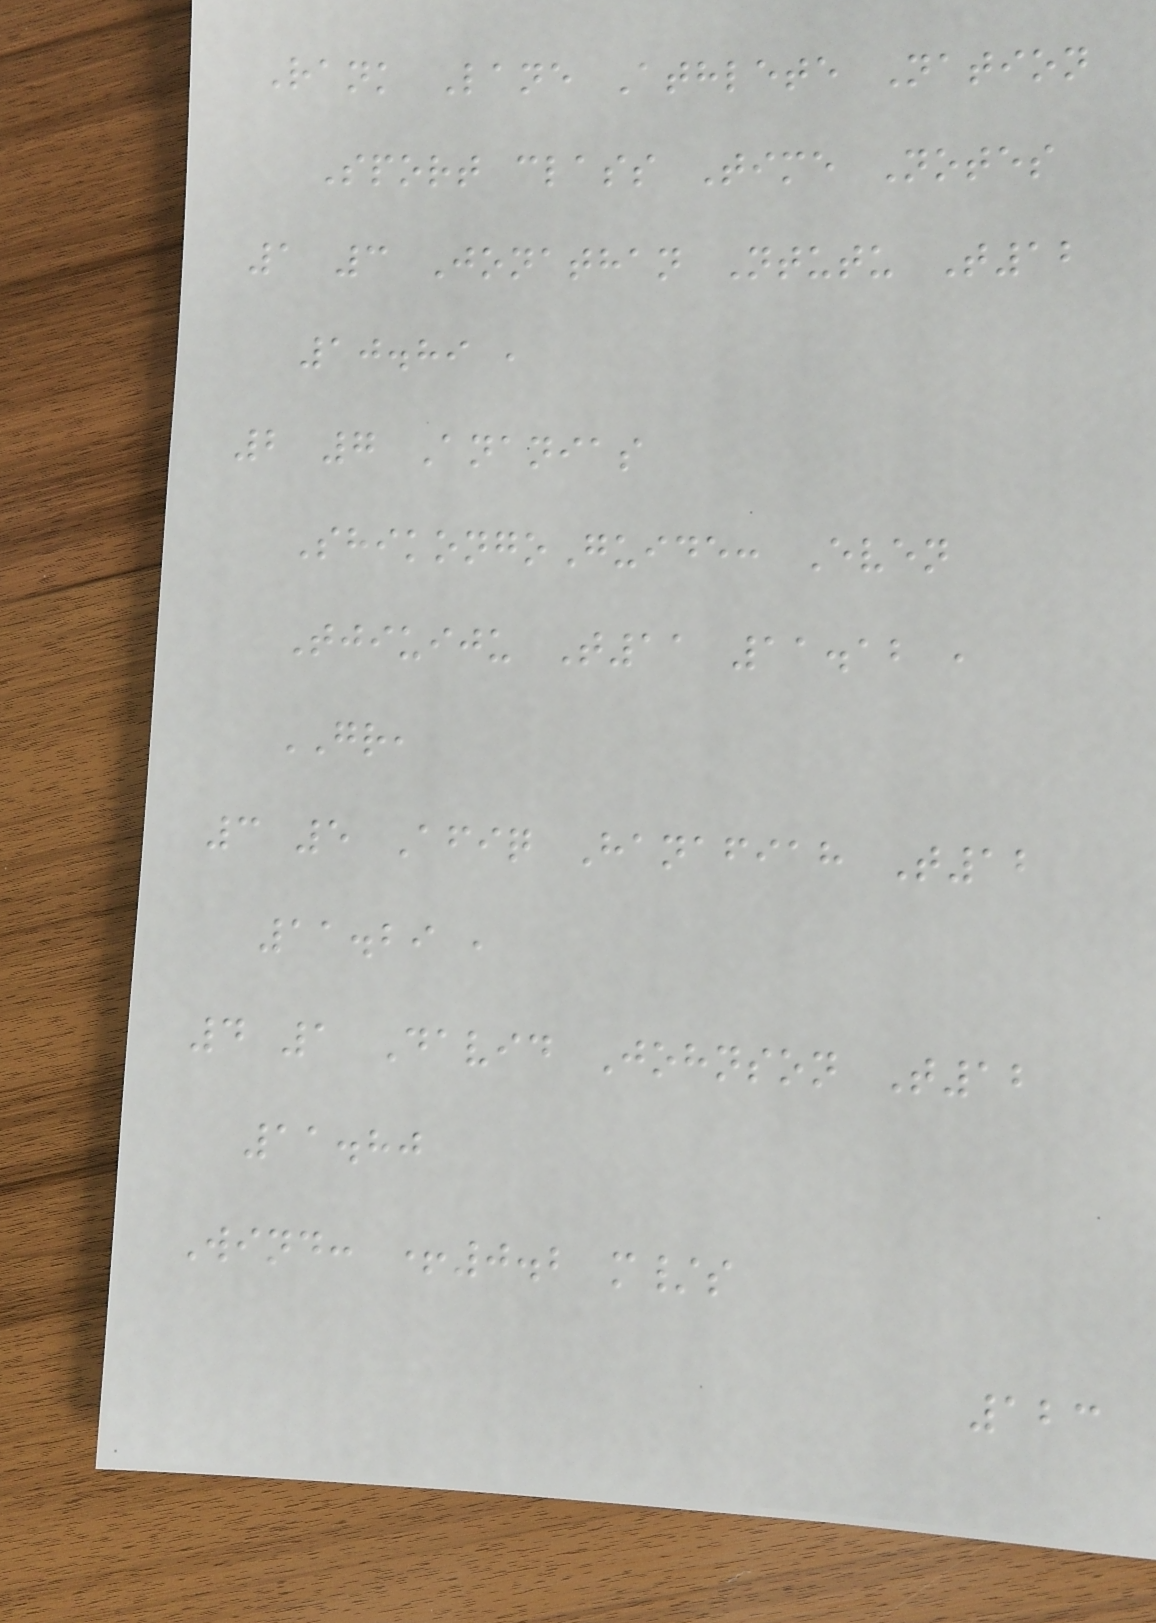Rank Lane Athlete Nation
Sport class Time Notes
1 3 Jonathan Ntutu T12
10.89 ,
2 7 Ananias
ShikongoGuide: Even
Tjiuiju T11 11.12 ,
GR,
3 5 Afiq Hanafiah T12
11.29 ,
4 1 David Johnson T12
11.80
Wind: +0.2 m/s
123
